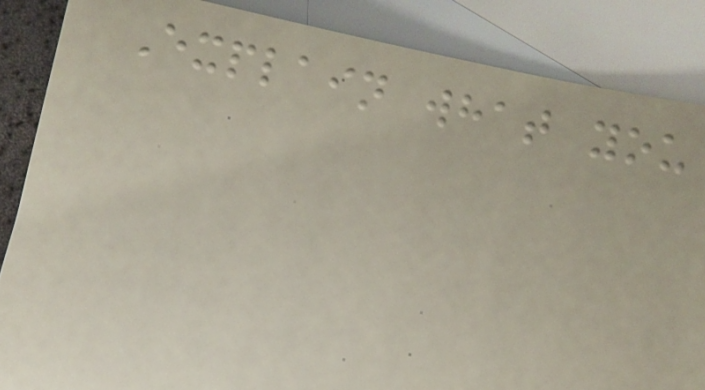Explain what you
